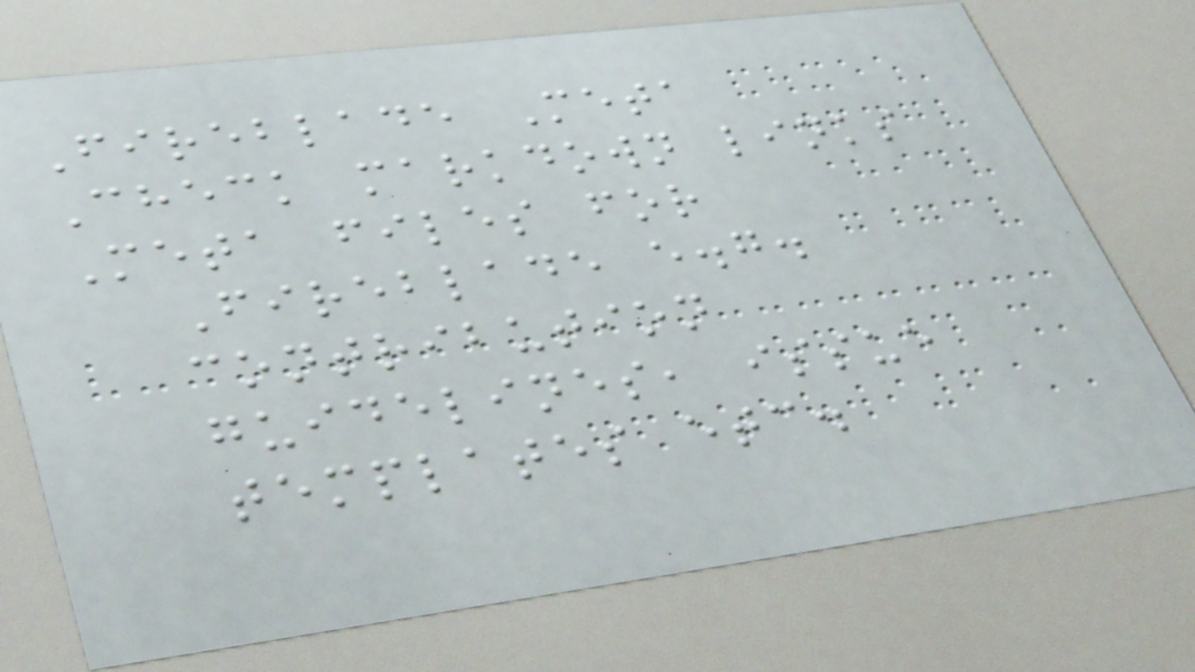Fireblade Meta
Check markdown links
Meta files for
Fireblade e.g.
contribution
guidelines, issue
templates etc.
